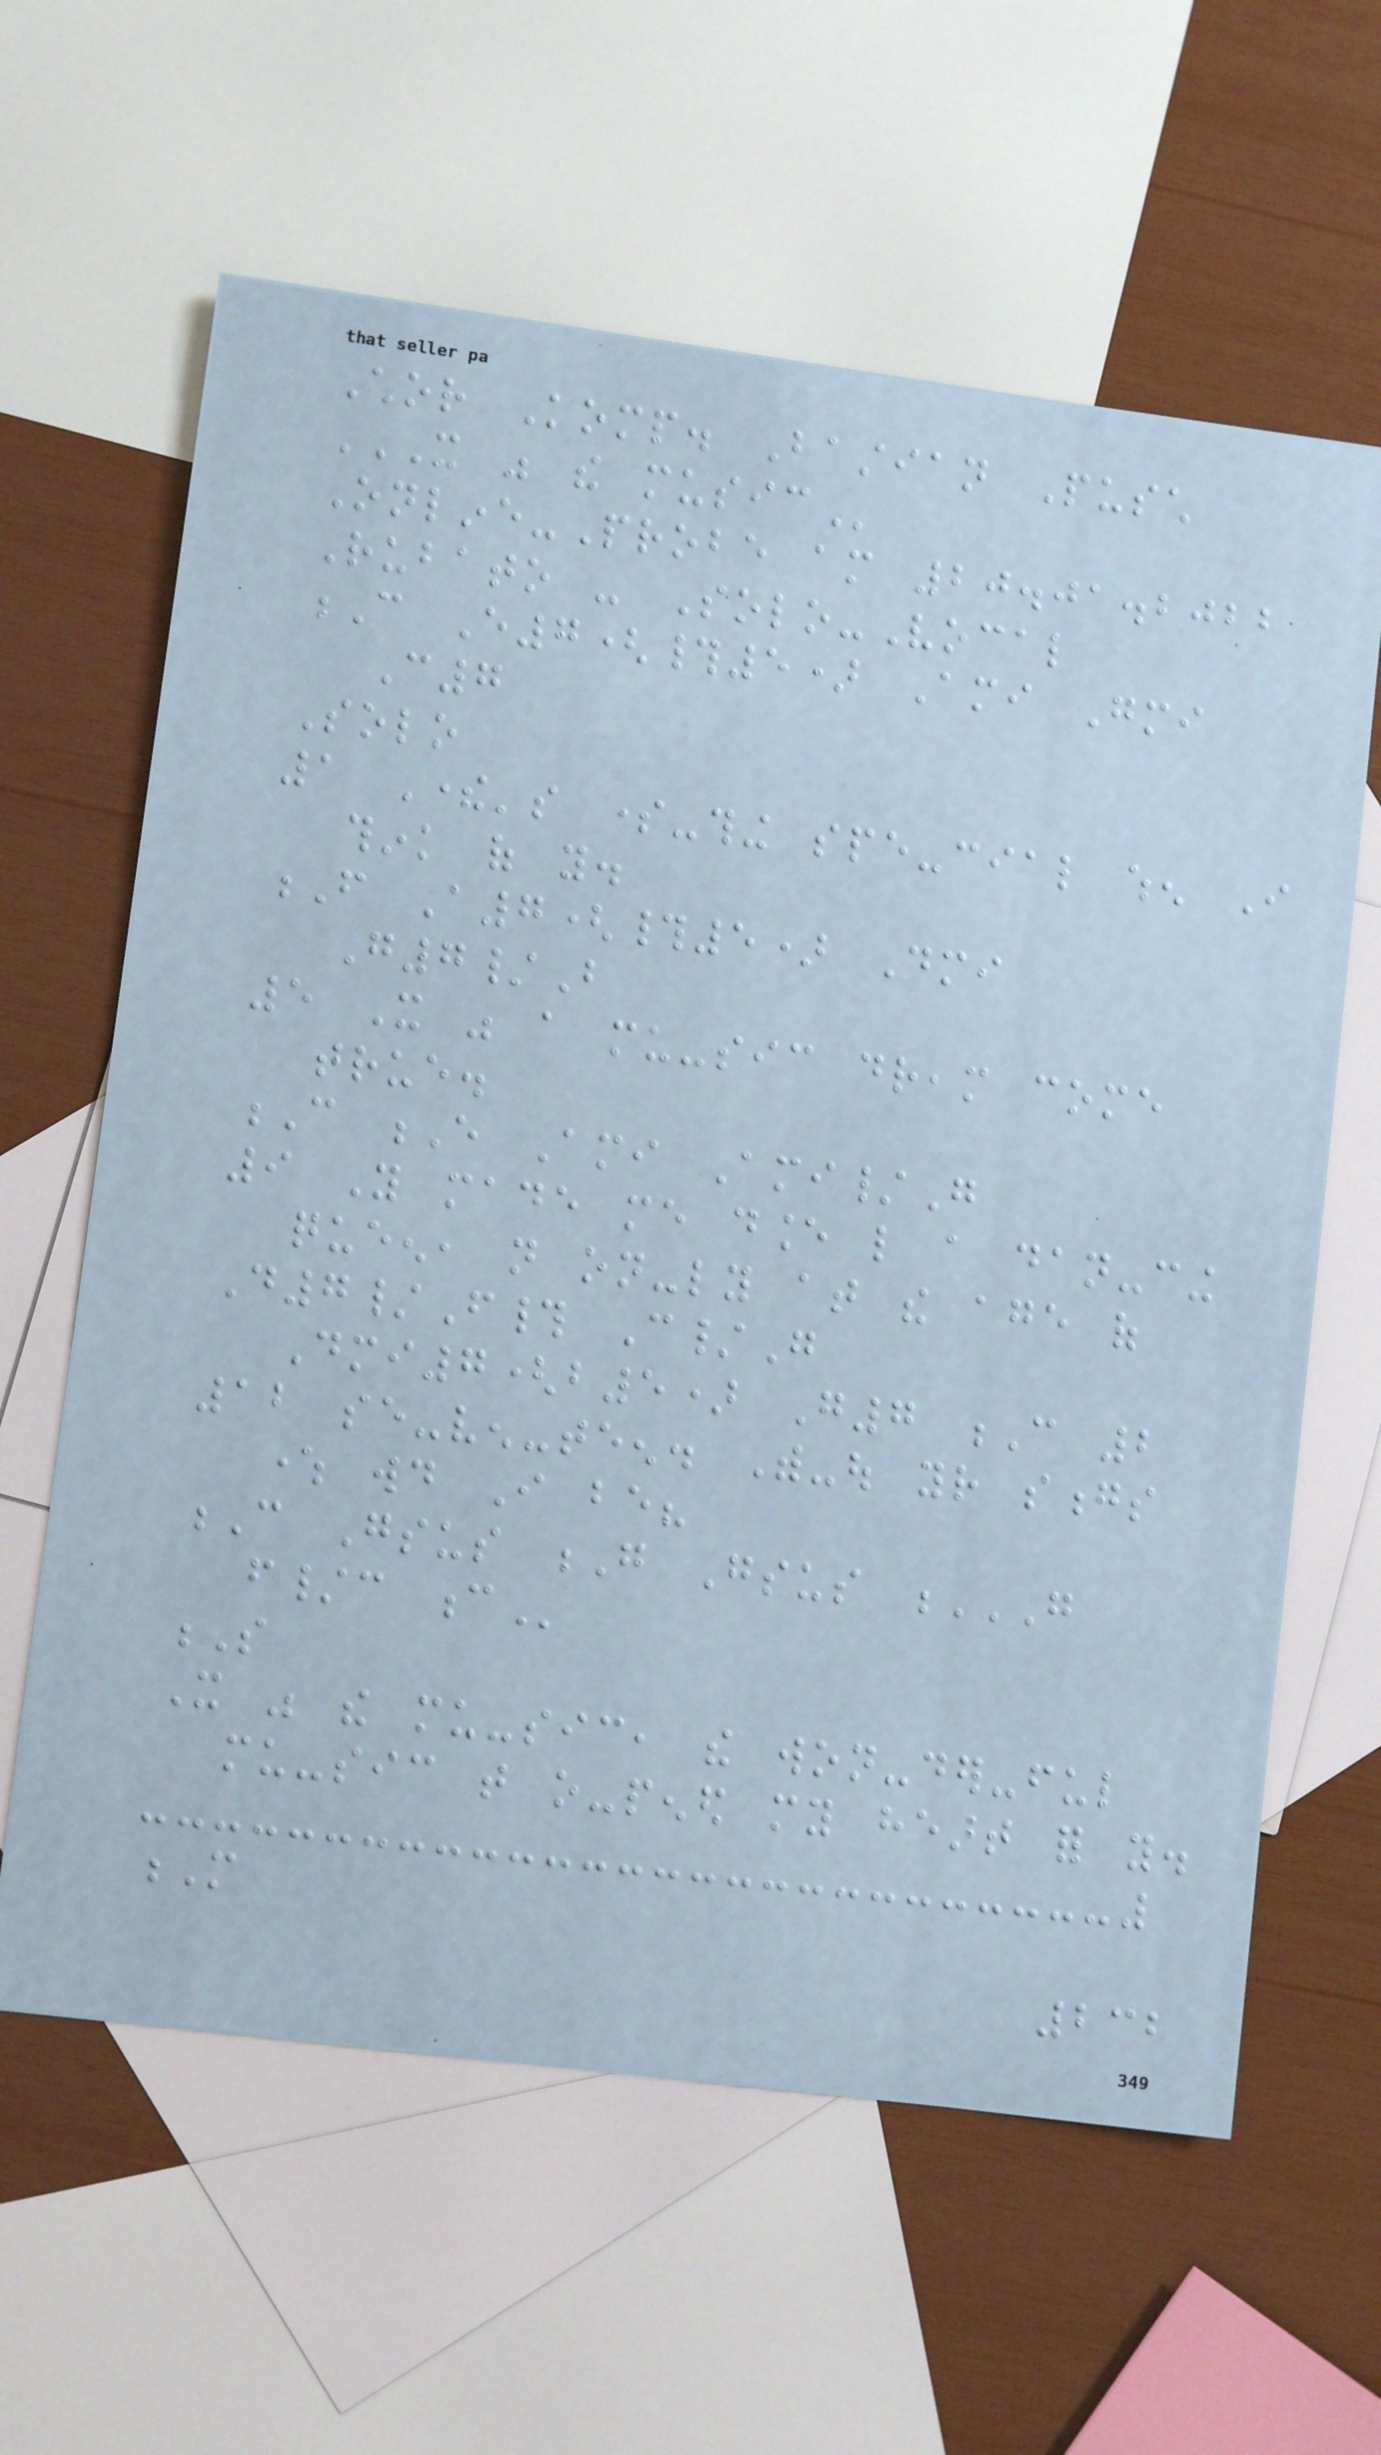Chor Komp. Bastian Pusch
IT WAS THE MUSIC
Online-Probe am 20.01.2022
Rubato - Solo-Vocal
C E7(#5) Ami Gmi
C7
Solo
1 There's some-thing spe-cial when I
think of you.
F A7(#5) Dmi
G7/B
5 It was a mu-sic dream come
true.
C E Ami Ami/G
9 You made me dance like a dan-cing
queen, not on-ly at the age of
D7/F# C/G
Dmi7(b5) G7 C 2
12 se-ven-teen. With-out your songs
where would I be?
C Gsus G Gsus G
F/C C
S
It was the mu-sic, the won-der-ful
mu-sic that o-pened my heart for you.
M
232
